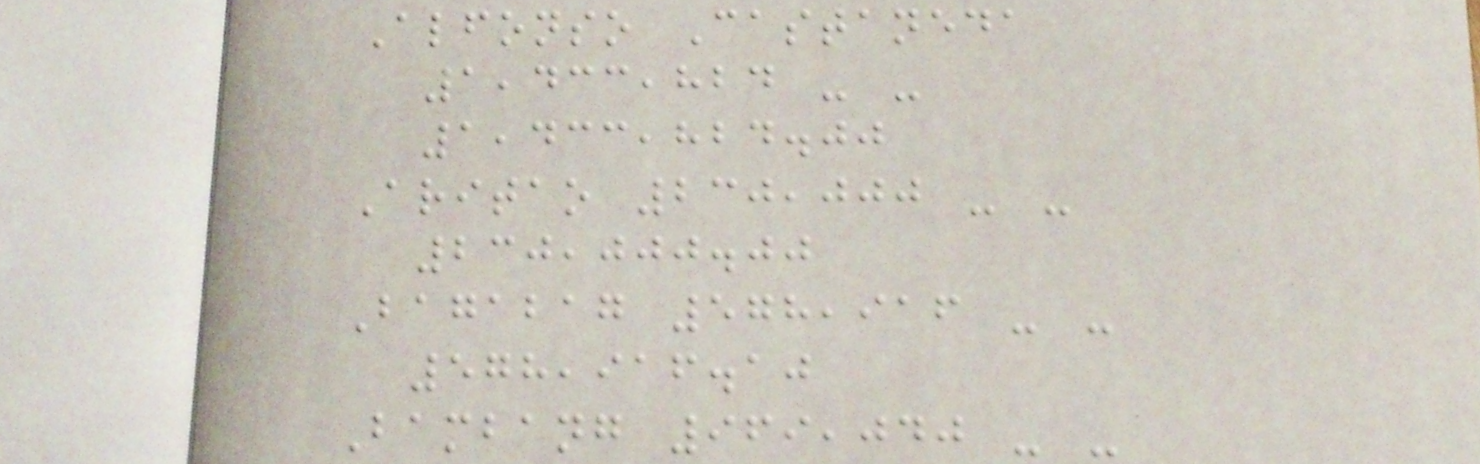Alfonso Castaneda
1,433,824 - -
1,433,824.00
Aritao 230,000 - -
230,000.00
Bagabag 578,916 - -
578,916.10
Bambang 969,040 - -
